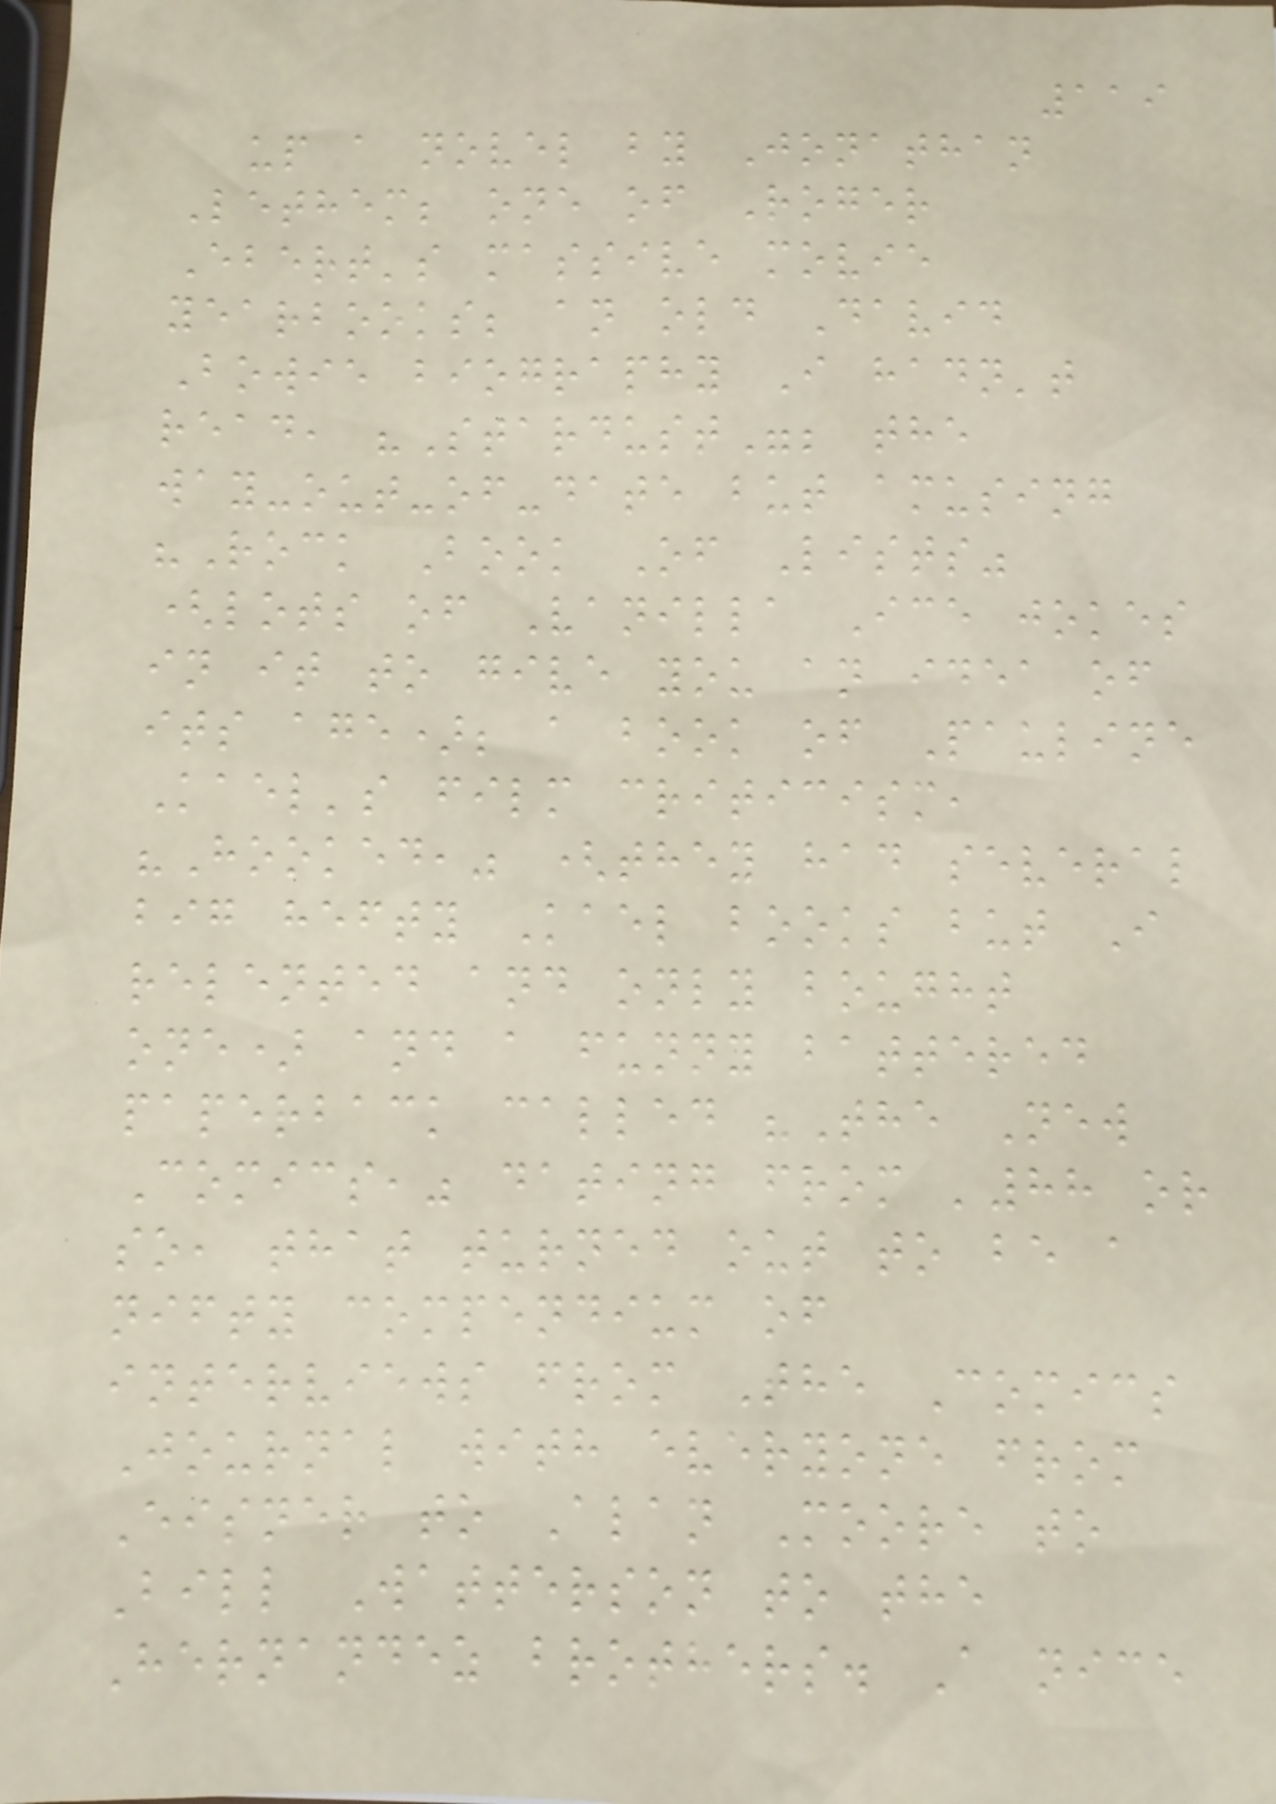119
up a novel by Jonathan
Lethem; one of Roger
Ebert's massive movie
yearbooks; an old David
Bowie biography I hadn't
read, "Stardust"; the
way-out-of-date but amusing
"Rock Book Of Lists"
(lots of Vanilla Ice jokes
in it to give you an idea of
its age); a book of Pauline
Kael's film criticism,
"Hooked," (they had several
big hefty Kael books but I
relented and only bought
one) and a funny battered
paperback called "The New
Comics," dating from '88 or
so, that turned out to be a
nifty compendium of
interviews from The Comics
Journal with everyone from
Eisner to Alan Moore to
Bill Watterson to the
Hernandez brothers. A nice
